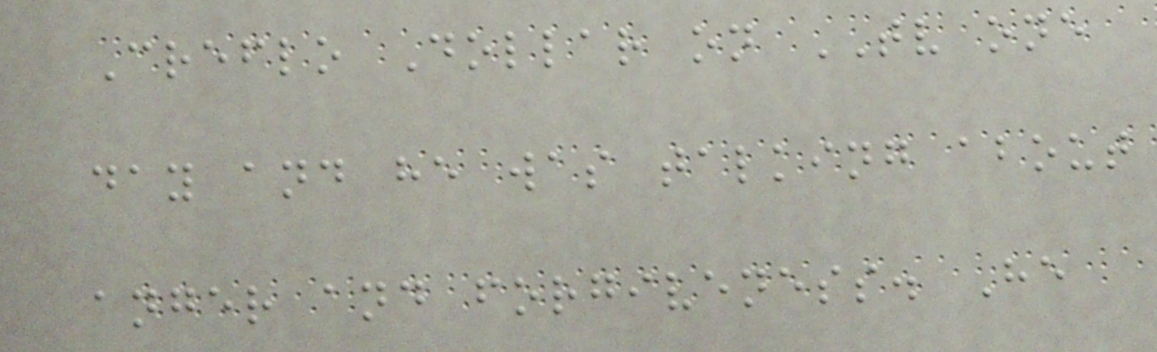Creflo Dollar on TV one
day and he was talking about
anger and forgiveness. He
